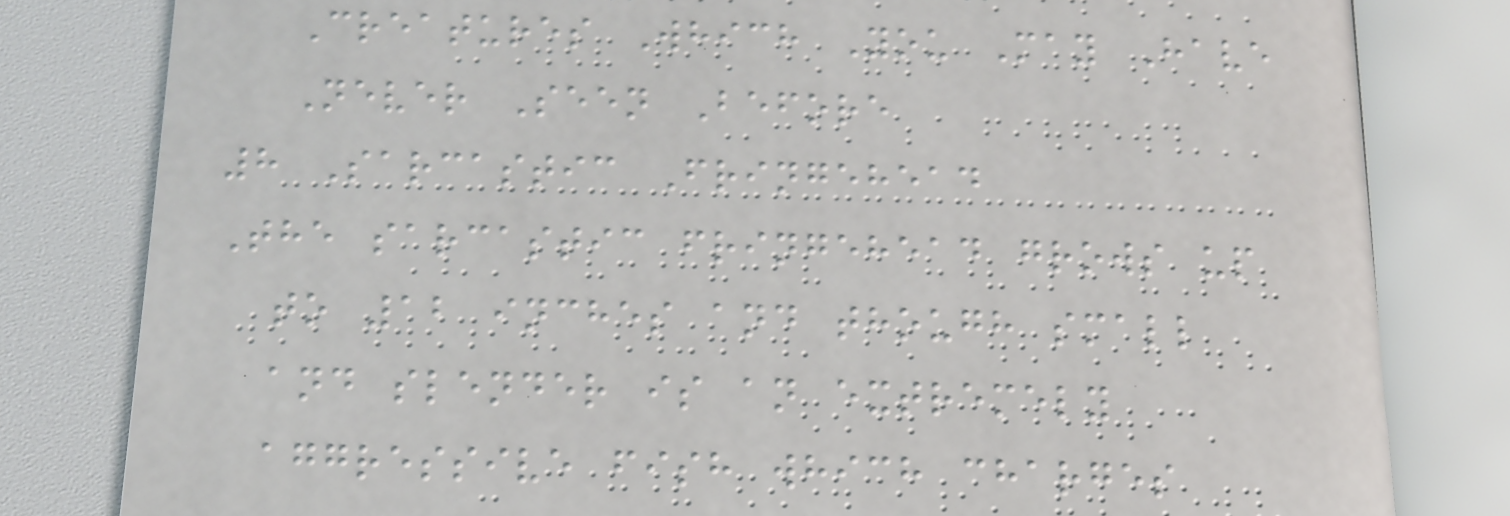Creatures Which You May Have
Never Seen Before
8 Sarcastic Fringehead
The sarcastic fringehead grows up
to 12 inches and though small
and slender is an extremely
aggressive fish which charges
